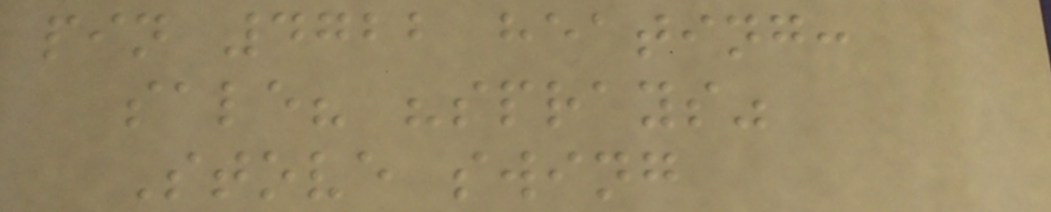pin 4722 heating:
sale? "sprays"
Stove swing
